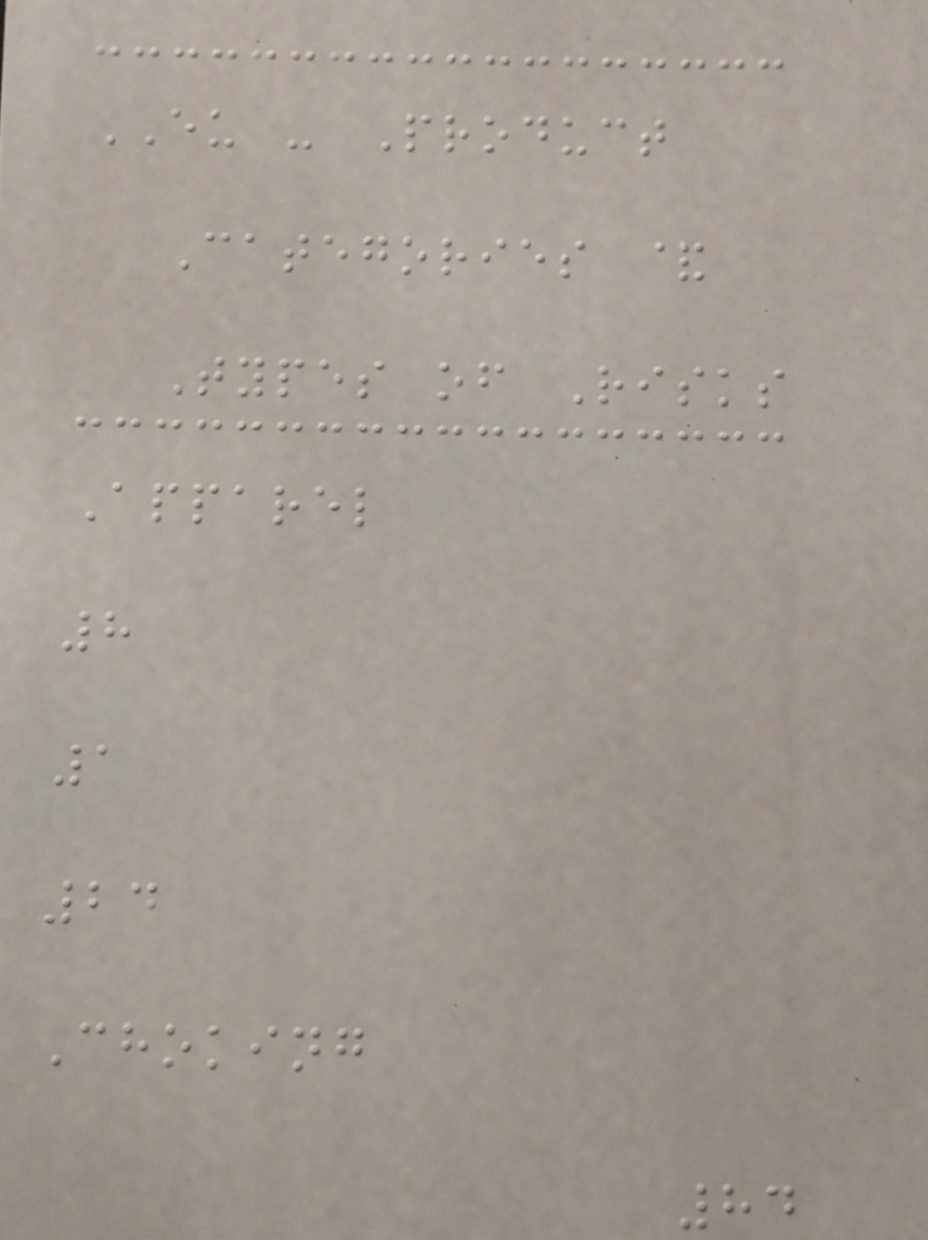EU - Product
Categories &
Types of Risks
Apparel
8
1
24
Choking
84
